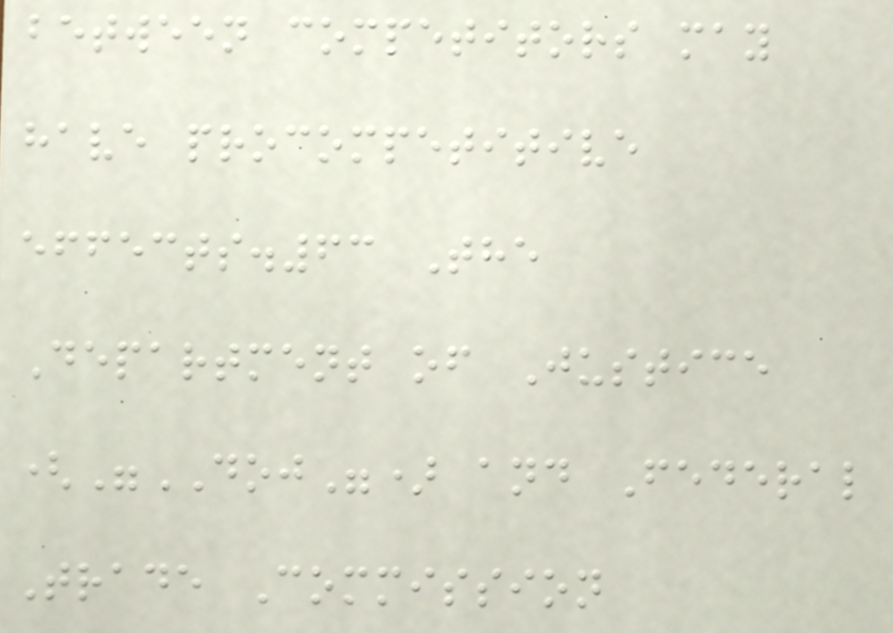between competitors may
have procompetitive
effects.63 The
Department of Justice
("DOJ") and Federal
Trade Commission
